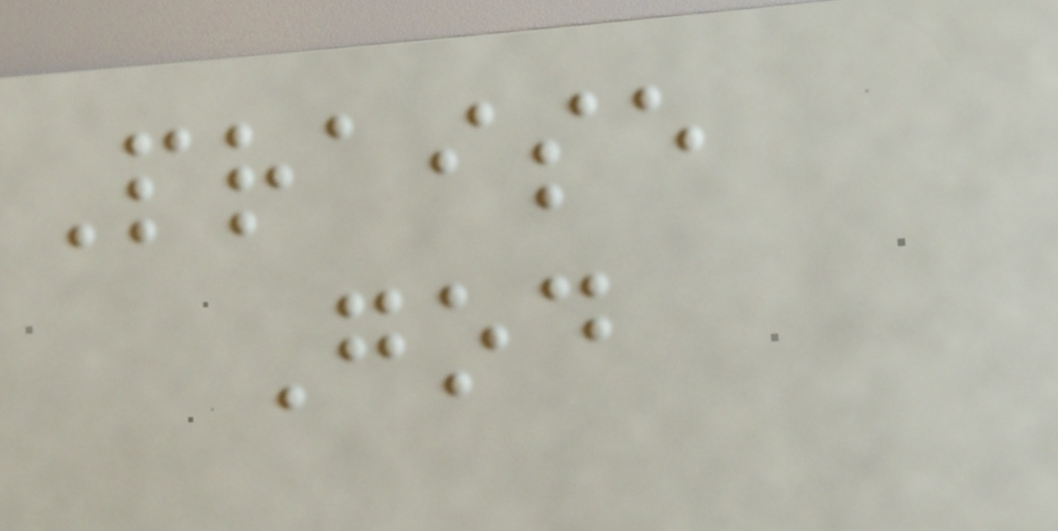Praise
God
